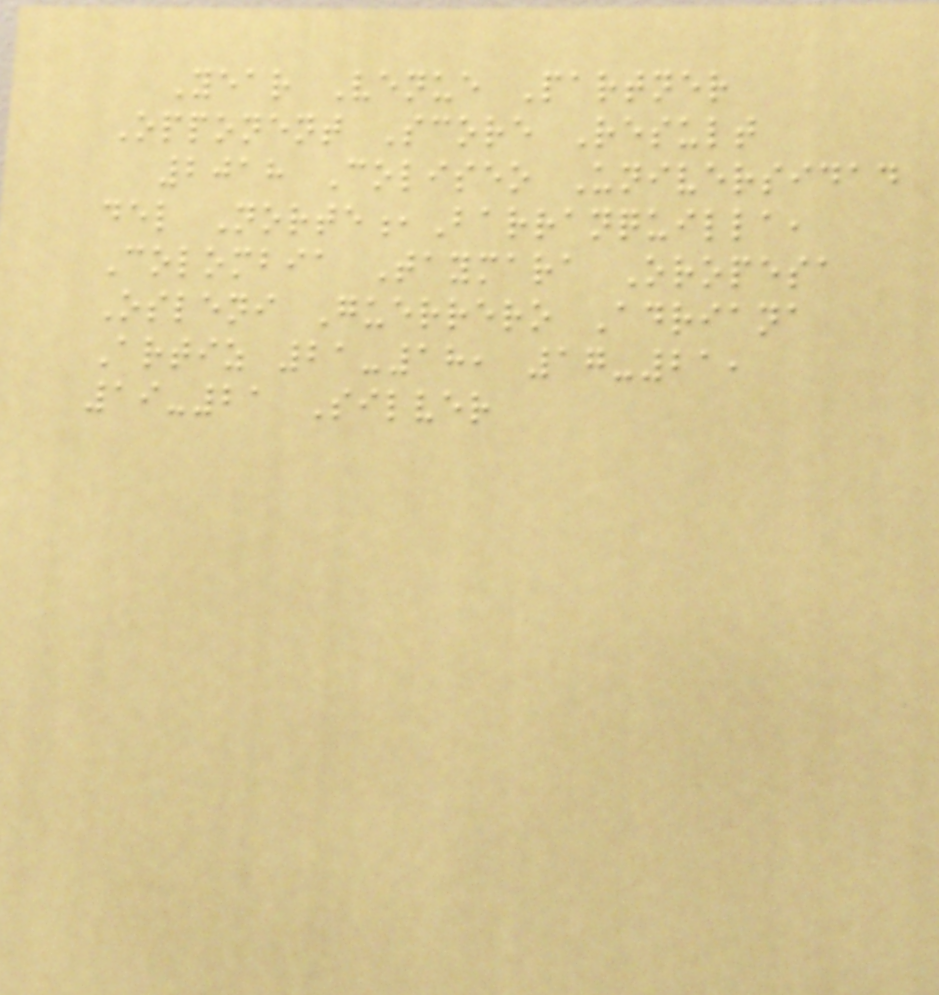Year Venue Partner
Opponent Score Result
2018 Coliseo Universidad
del Norte,Barranquilla,
Colombia Taymara Oropesa
Osleni Guerrero Adriana
Artiz 21-18, 17-21,
19-21 Silver
